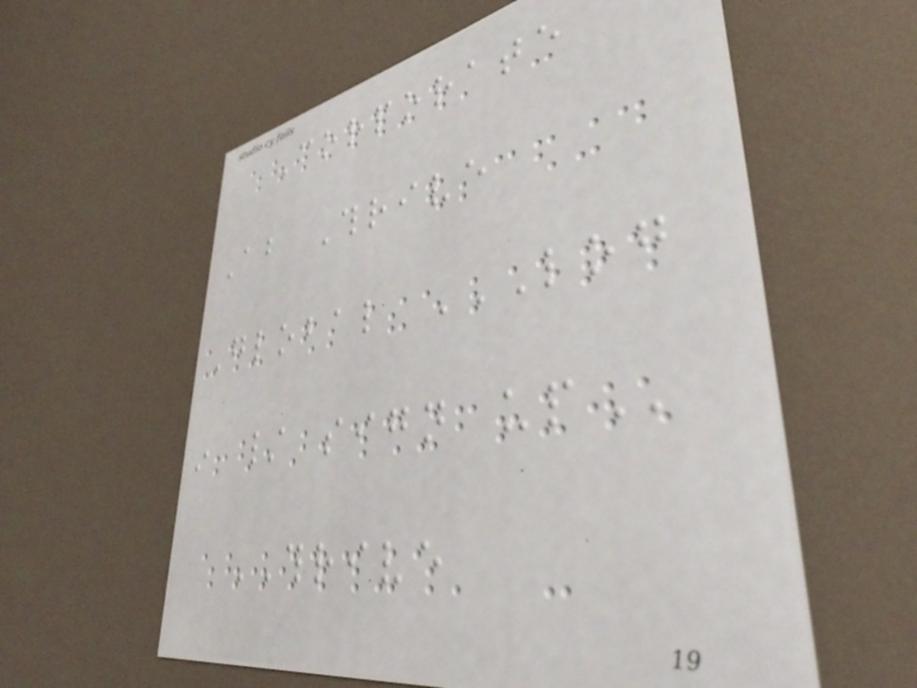Corporate
About Thrive
Global LOG
IN / SIGN UP
THRIVE
